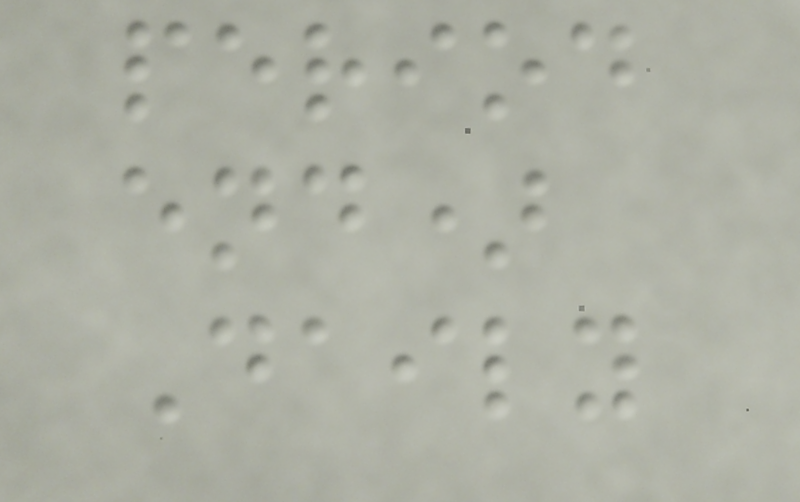period
end)
Daily
